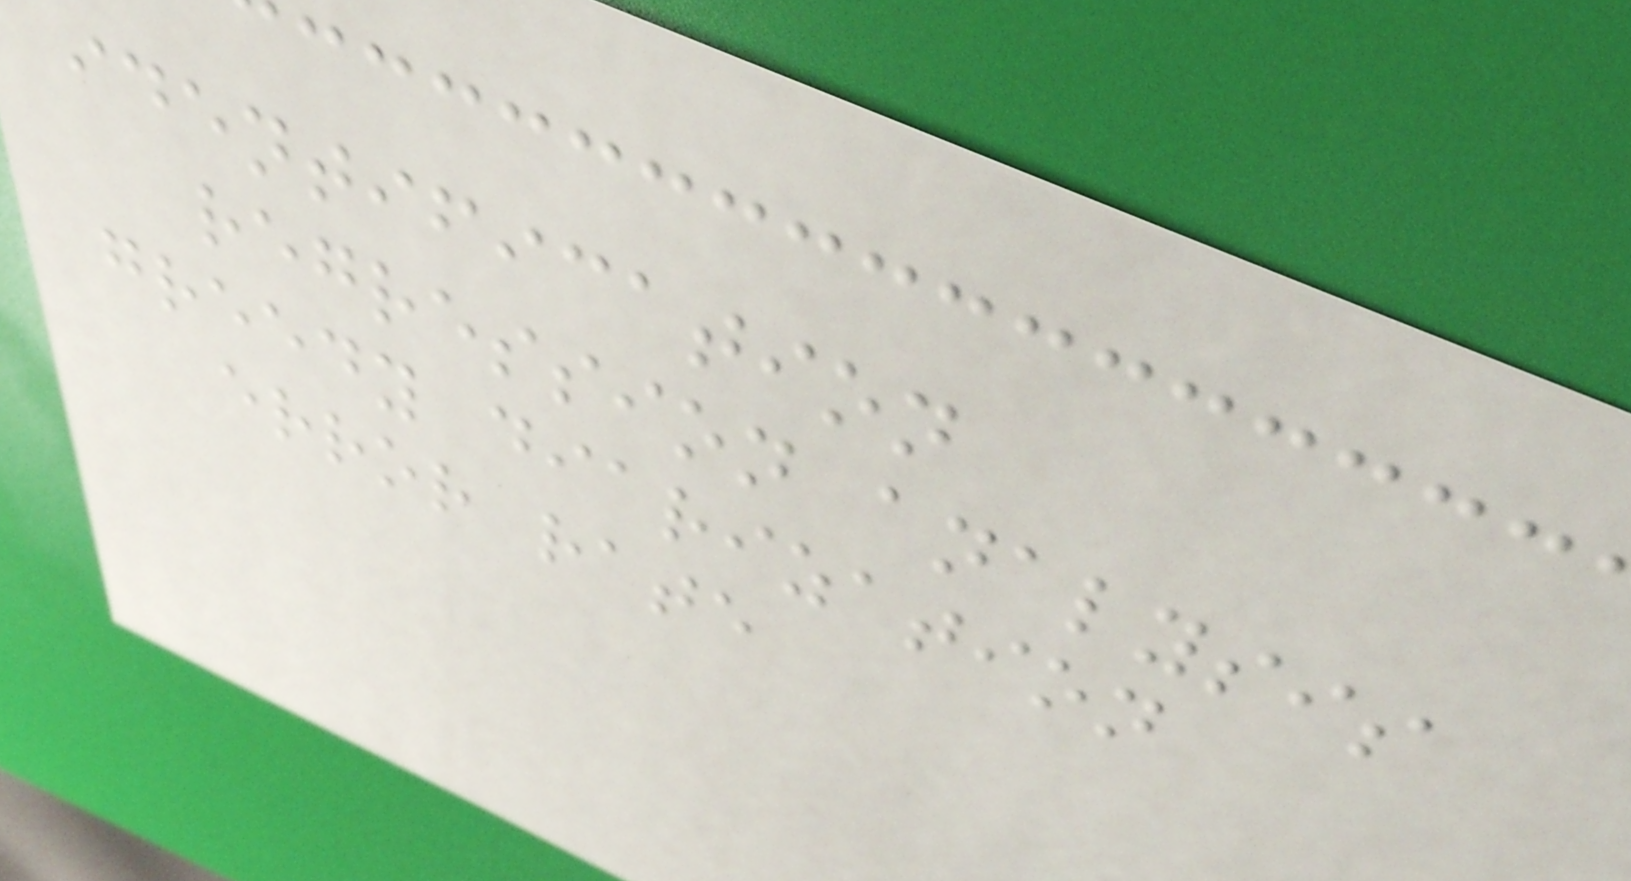identification
regression analysis
greedy diarization
error rate
